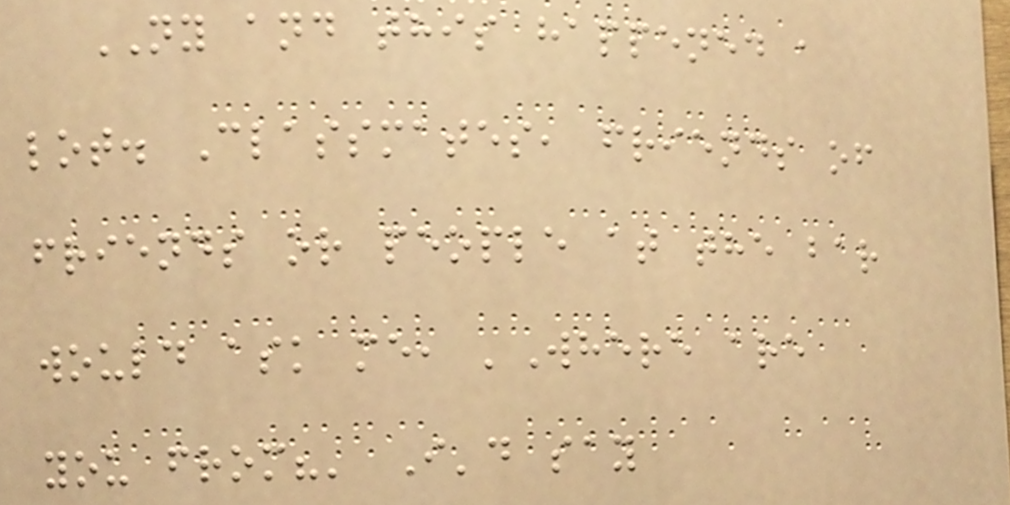NY and this happened a
lot. Classmates, friends of
friends or people at the bar
would ask me, 'Where are
you from?' I'd say
